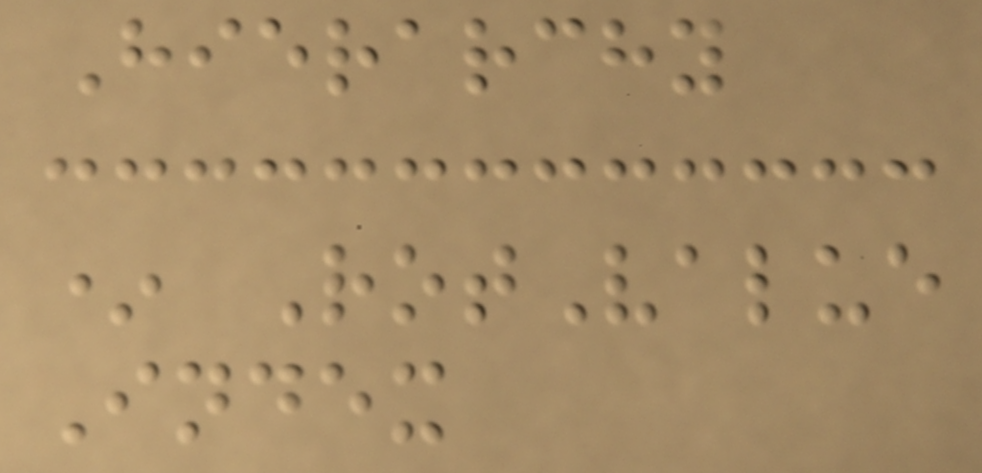Hierarchy
* RotValue
Index
